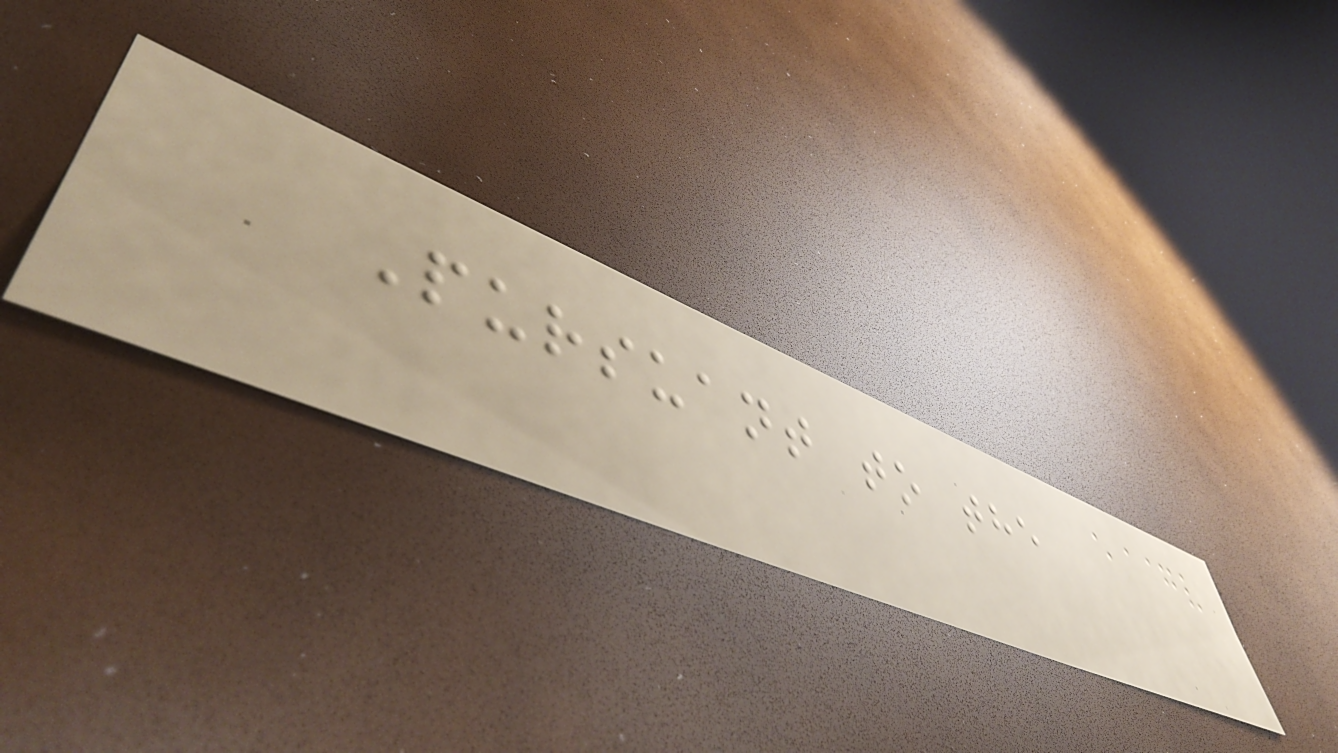Pursuant to the
